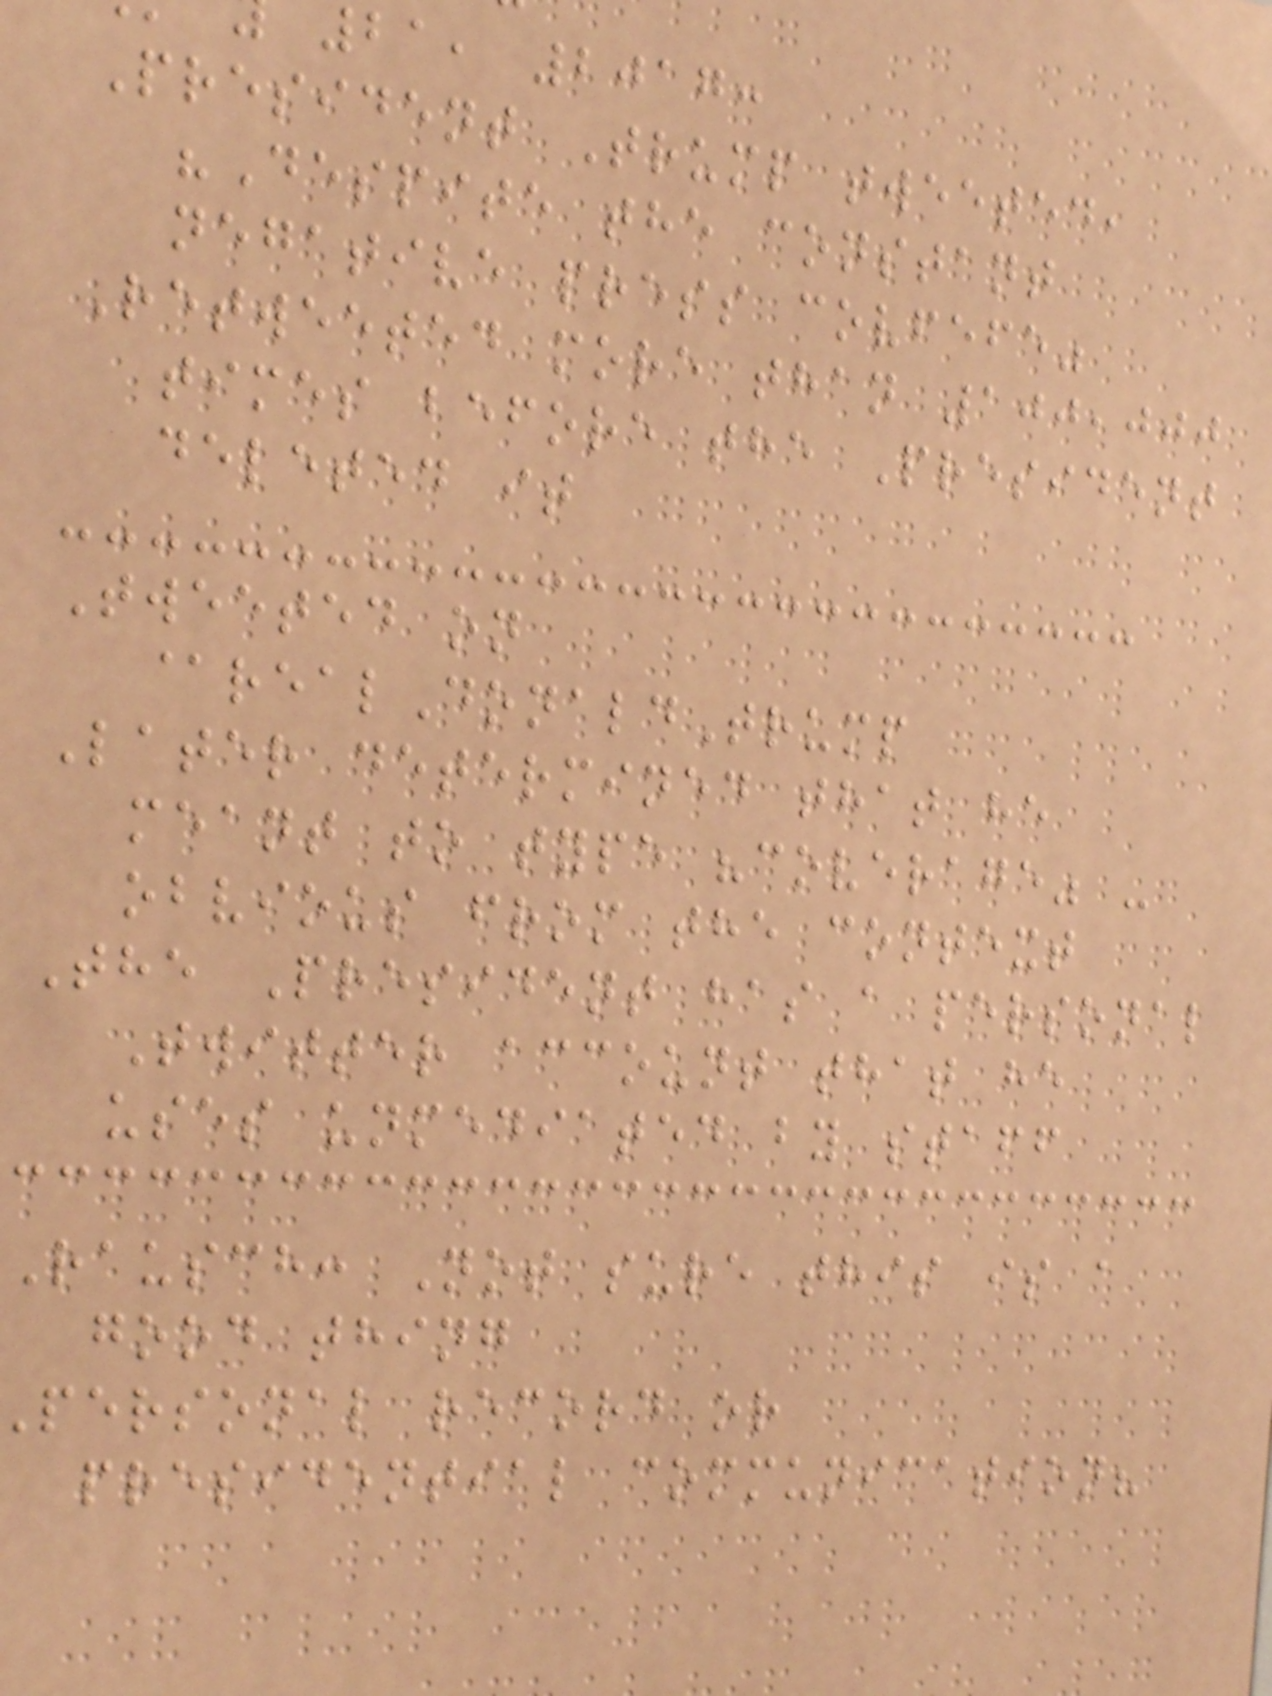21, 2017:
President Trump tweeted,
"Despite the constant
negative press covfefe"
Retweeted more than 100,000
times before the President
deleted it
Tweeted on
@realDonaldTrump
Later determined that he
meant to type "coverage" -
obvious from the context
The President has a personal
Twitter account that he
uses unmediated by staff
Rausch: Not sure this is a
good thing
personal record or
presidential communication?
